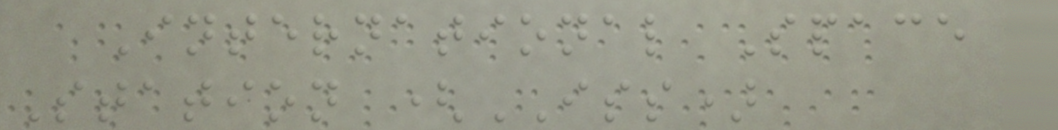International Space
Station (ISS)
